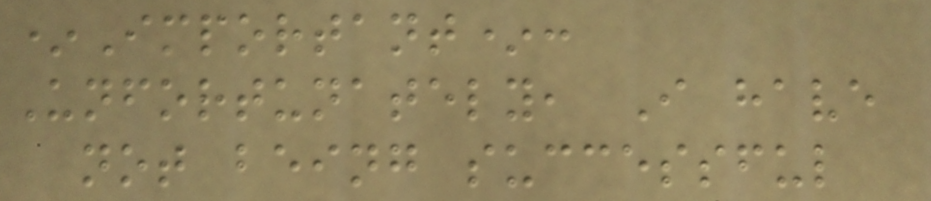*Important*:
Unfortunately, I have
not being successful
